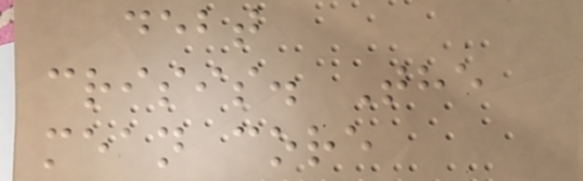debt
crisis. The
mean core
